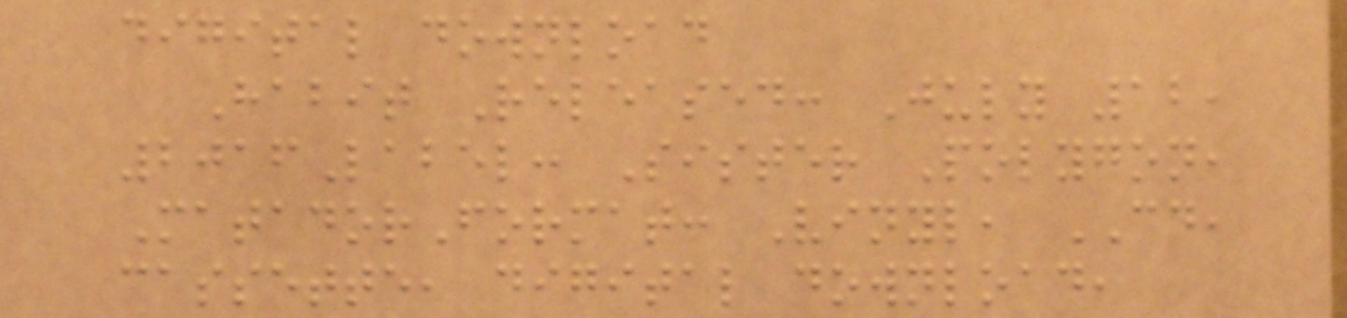digital download
Habit Released: July 12,
2016Label: Sister Polygon,
MatadorFormat: Vinyl, CD,
cassette, digital download,
